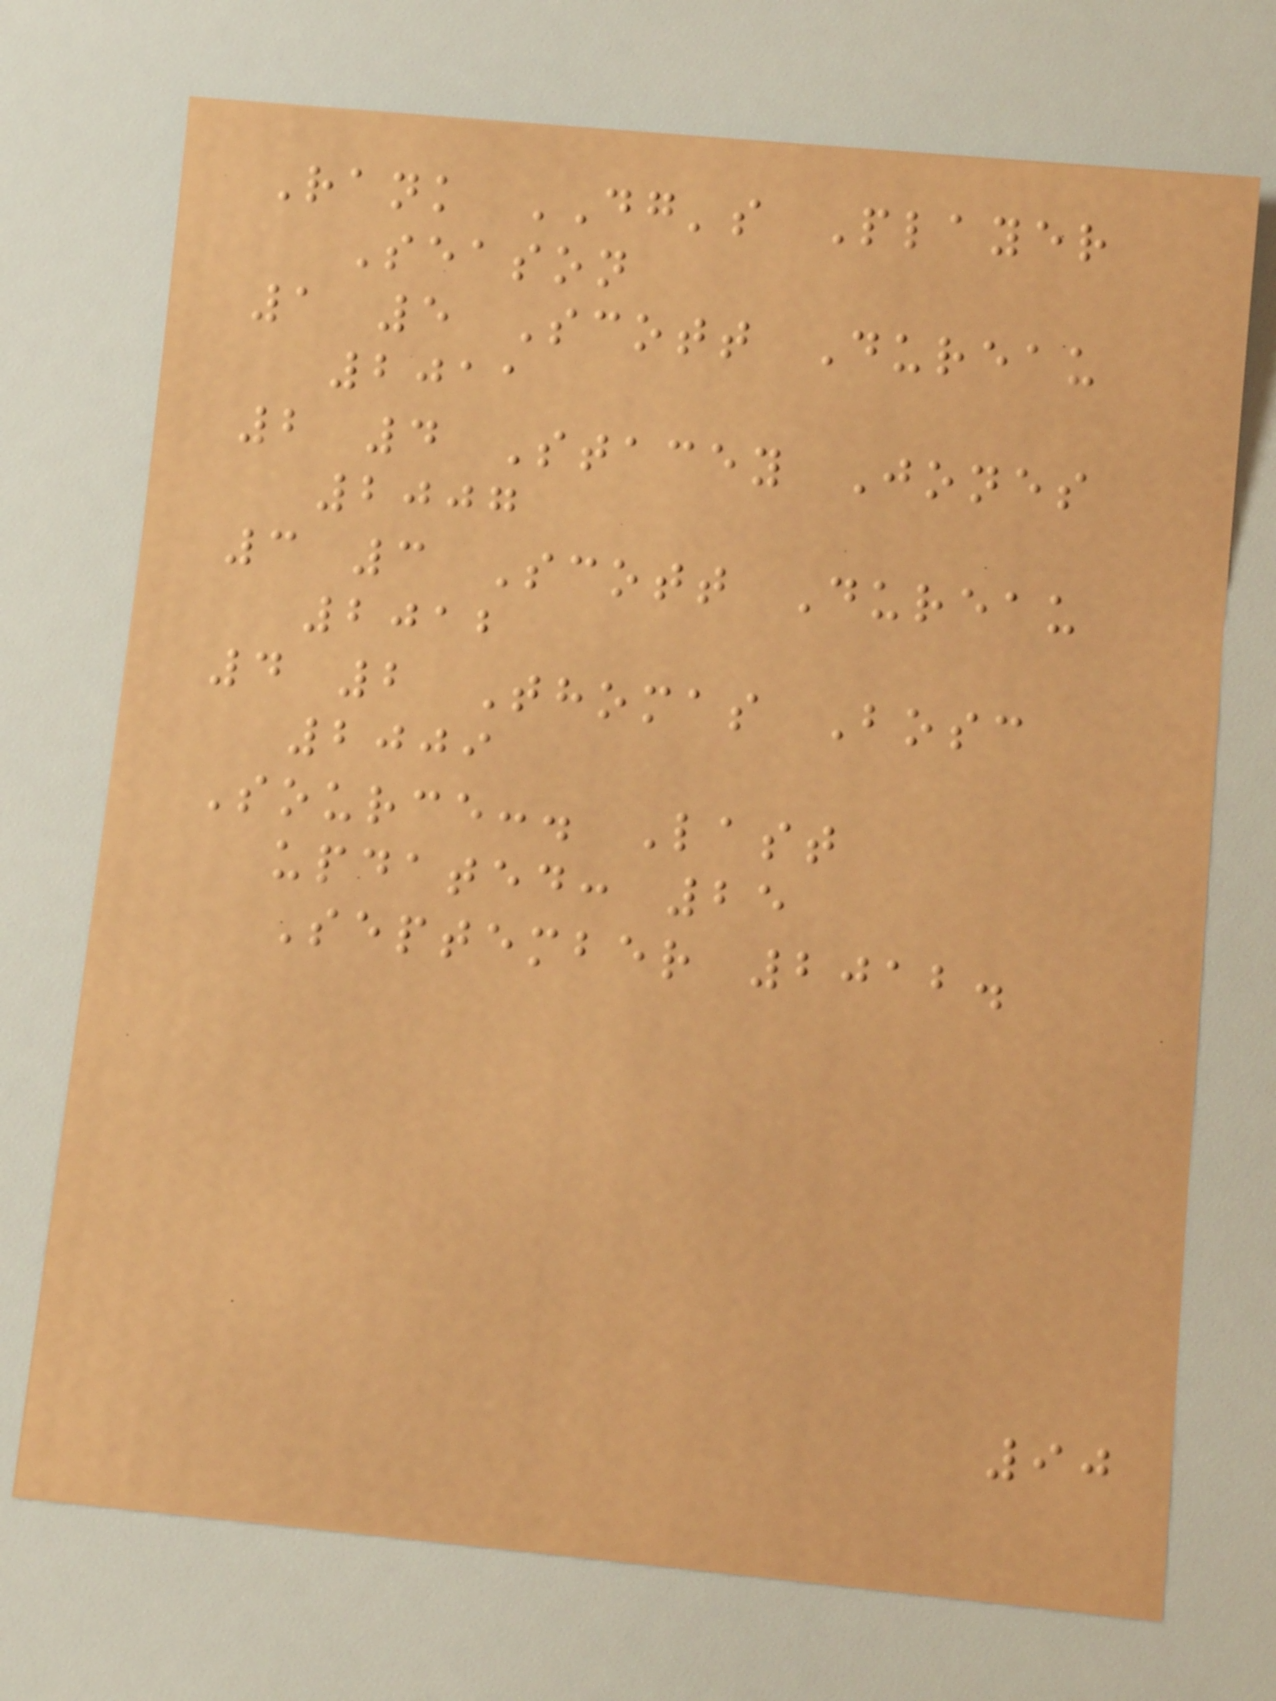Rank DG's Player
Season
1 5 Scott Dureau
2011
2 4 Stacey Jones
2007
3 3 Scott Dureau
2012
4 2 Thomas Bosc
2009
Source:. Last
updated: 25
September 2012.
90
